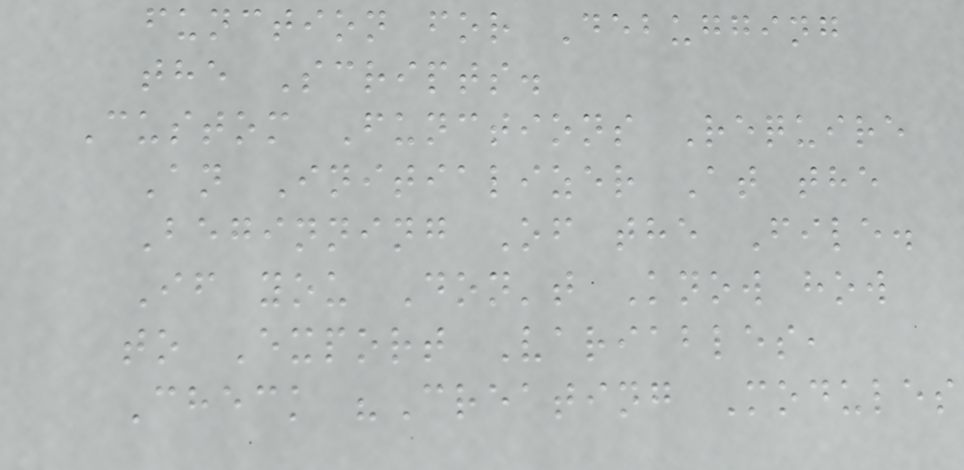function for Debugging
the Scripts.
Custom Functions Require
An Initializer At the
Beginning Of the File.
If you Don't Know how
to Export Variables,
Check "Creating Modules
